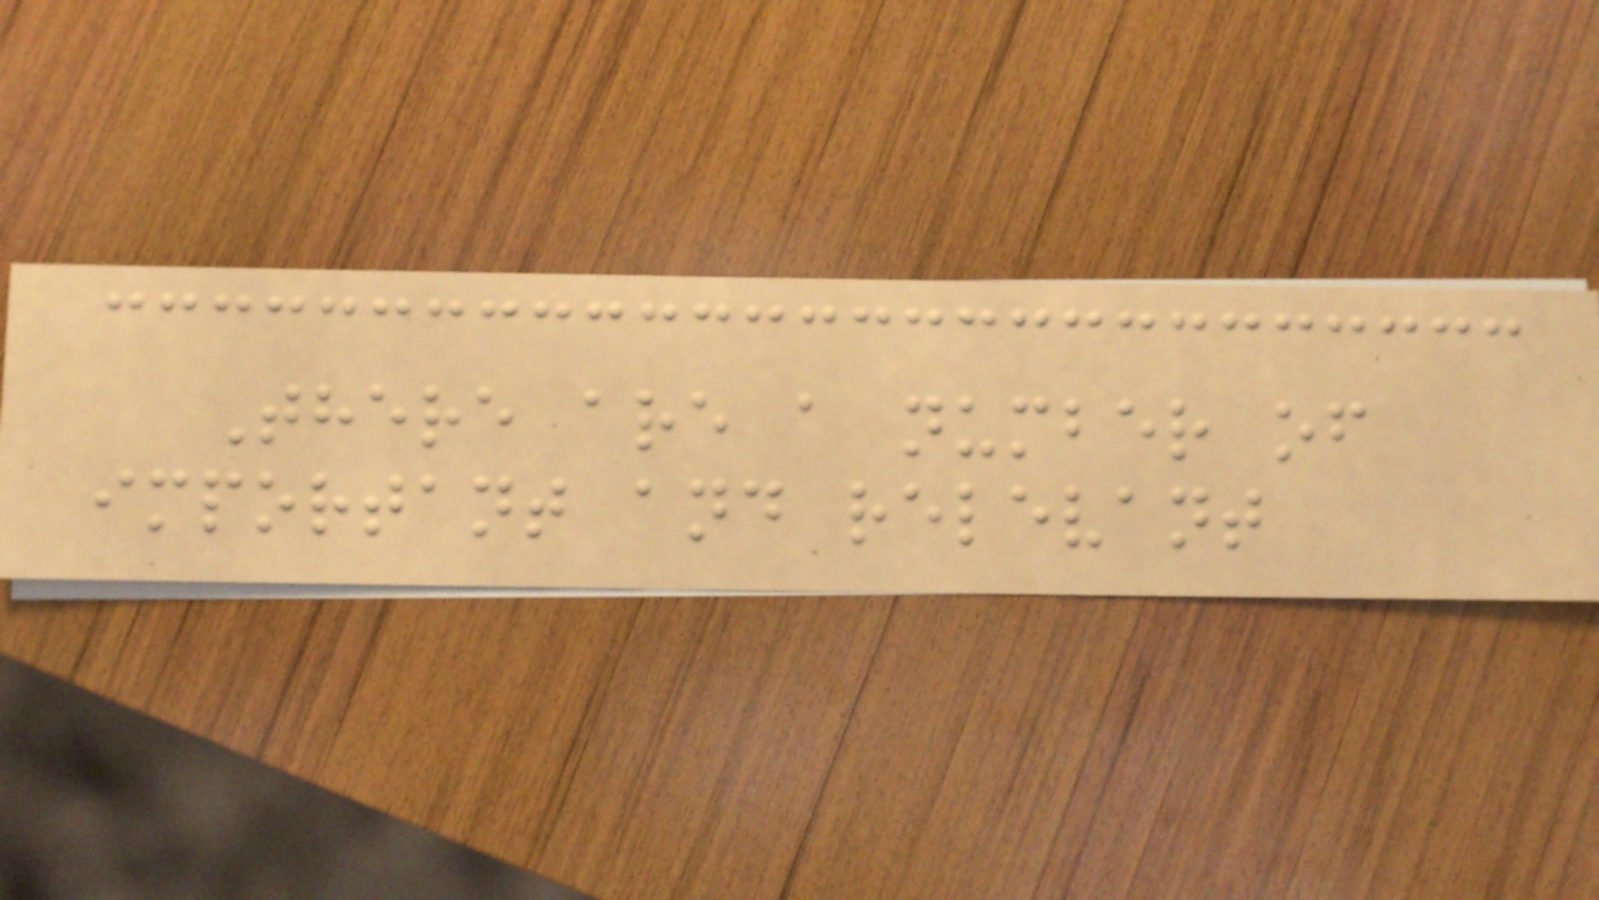There are a number of
important and relevant
